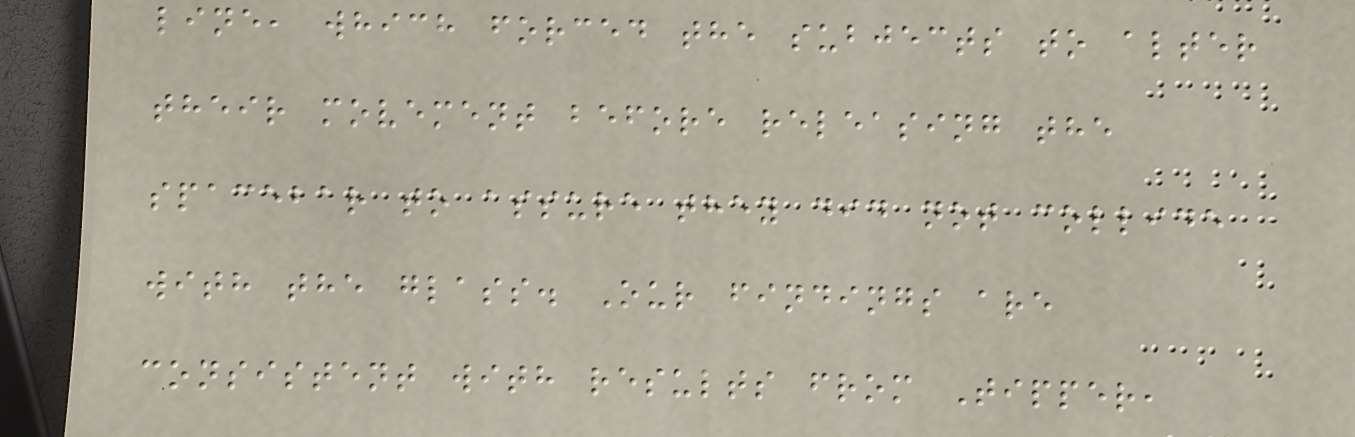line, which forced the subjects to alter
their movement before releasing the
spacebar to assure they did not collide
with the glass. Our findings are
consistent with results from Tipper,
